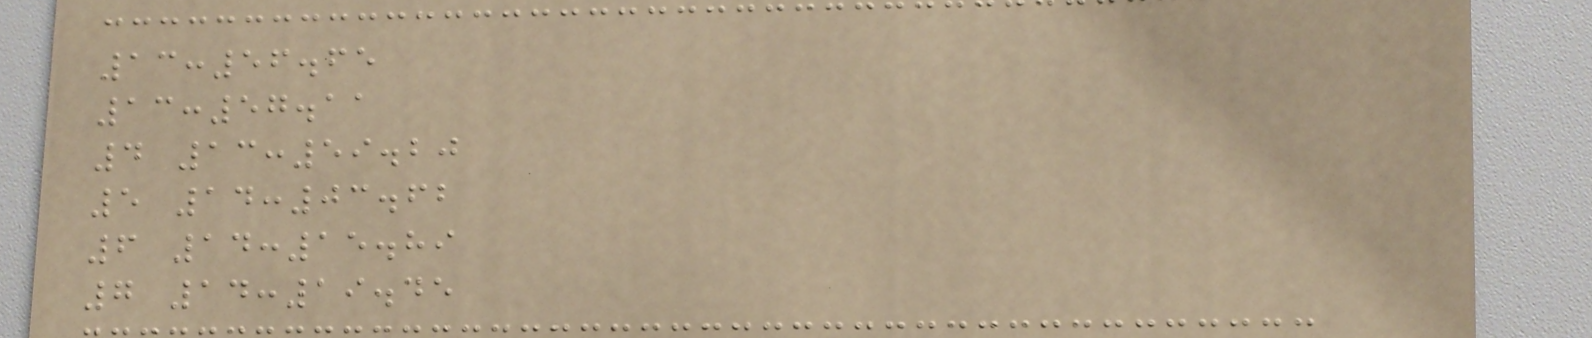13:56.65
13:57.11
4 13:59.20
5 14:03.62
6 14:15.89
7 14:19.45
